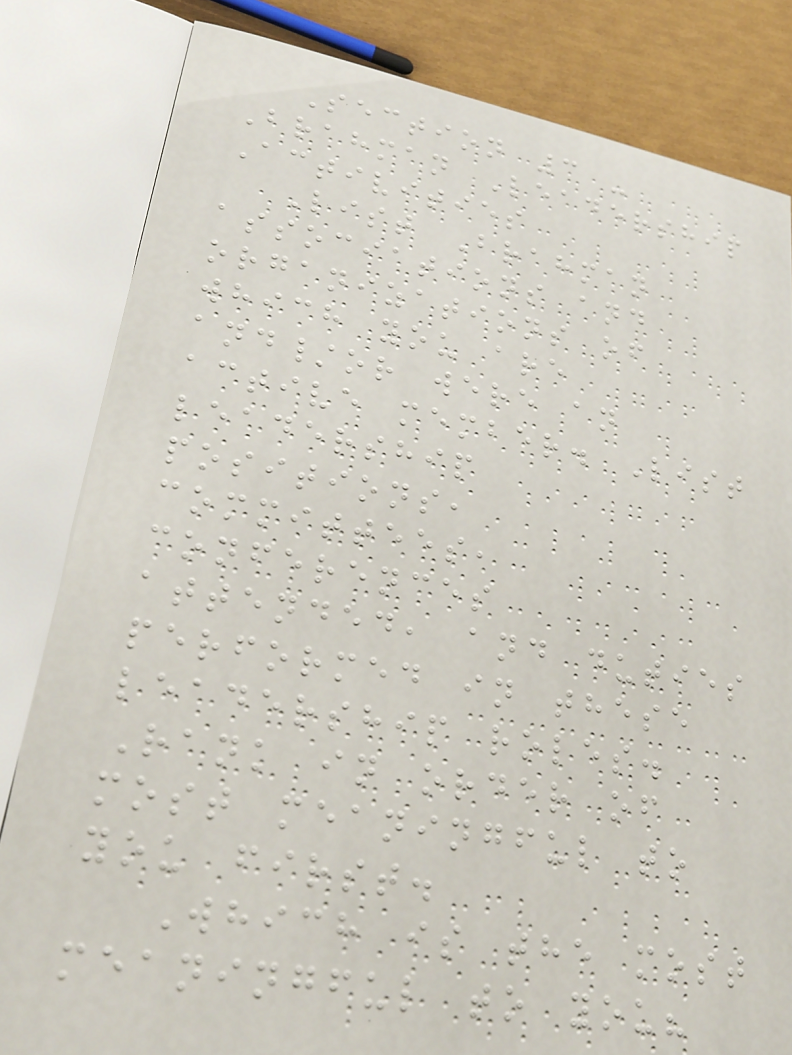Section 3 -
Brahman Leadership
Activities
List Brahman
associations and
organizations of
which you are
and/or were an
active member. List
leadership
positions,
committees,
conferences
attended, and duties
performed in these
leadership roles.
Rank in order of
most meaningful to
you first.
Which is the most
meaningful to you?
